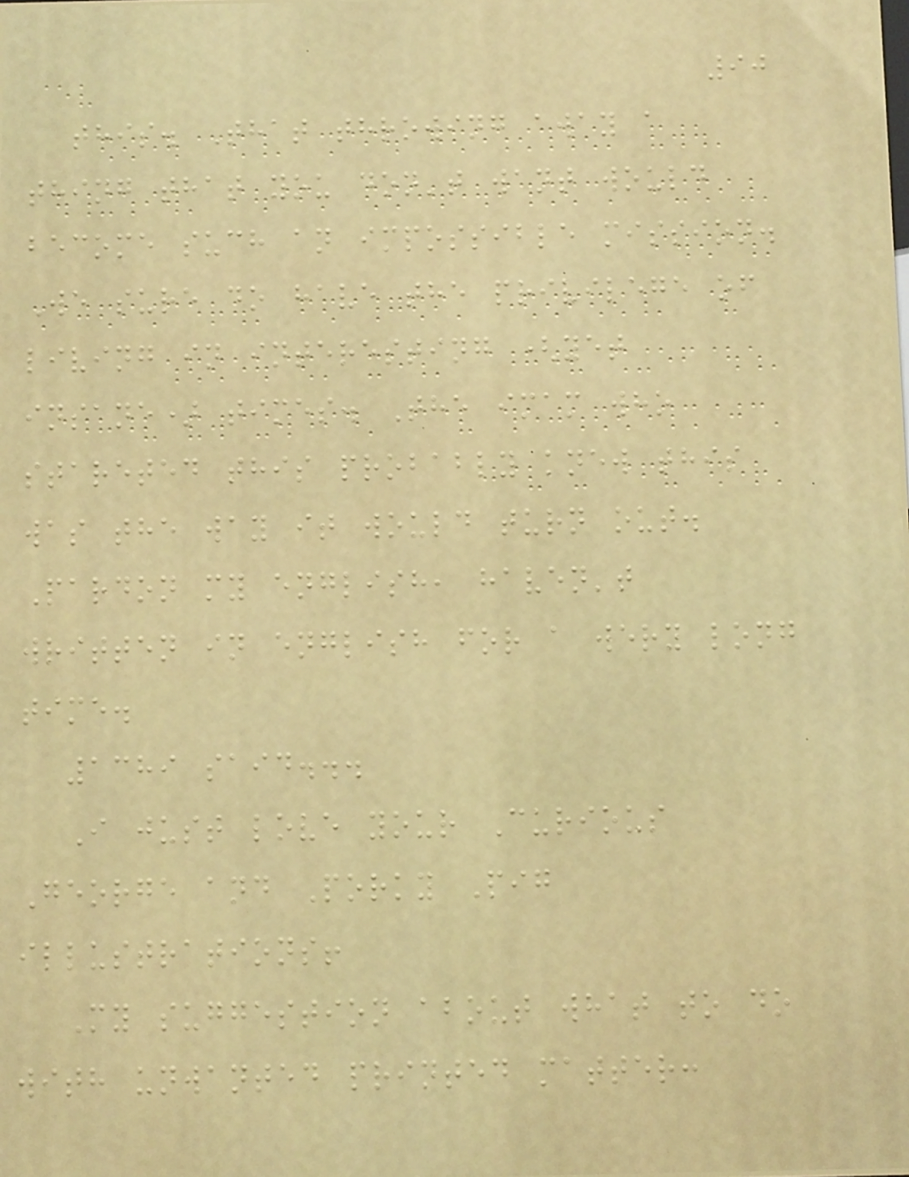90
this. That throwing away a
thing that you don't want would
become such an impossible mission.
We sure do have the privilege of
living in interesting (yet
insane) times. The imam who
stareted this probably knew this
was the way it would turn out.
Pardon my english, haven't
written in english for a wery long
time.
1389 said...
I just love your Curious
George and Porky Pig
illustrations!
My suggestion about what to do
with unwanted printed matter:
